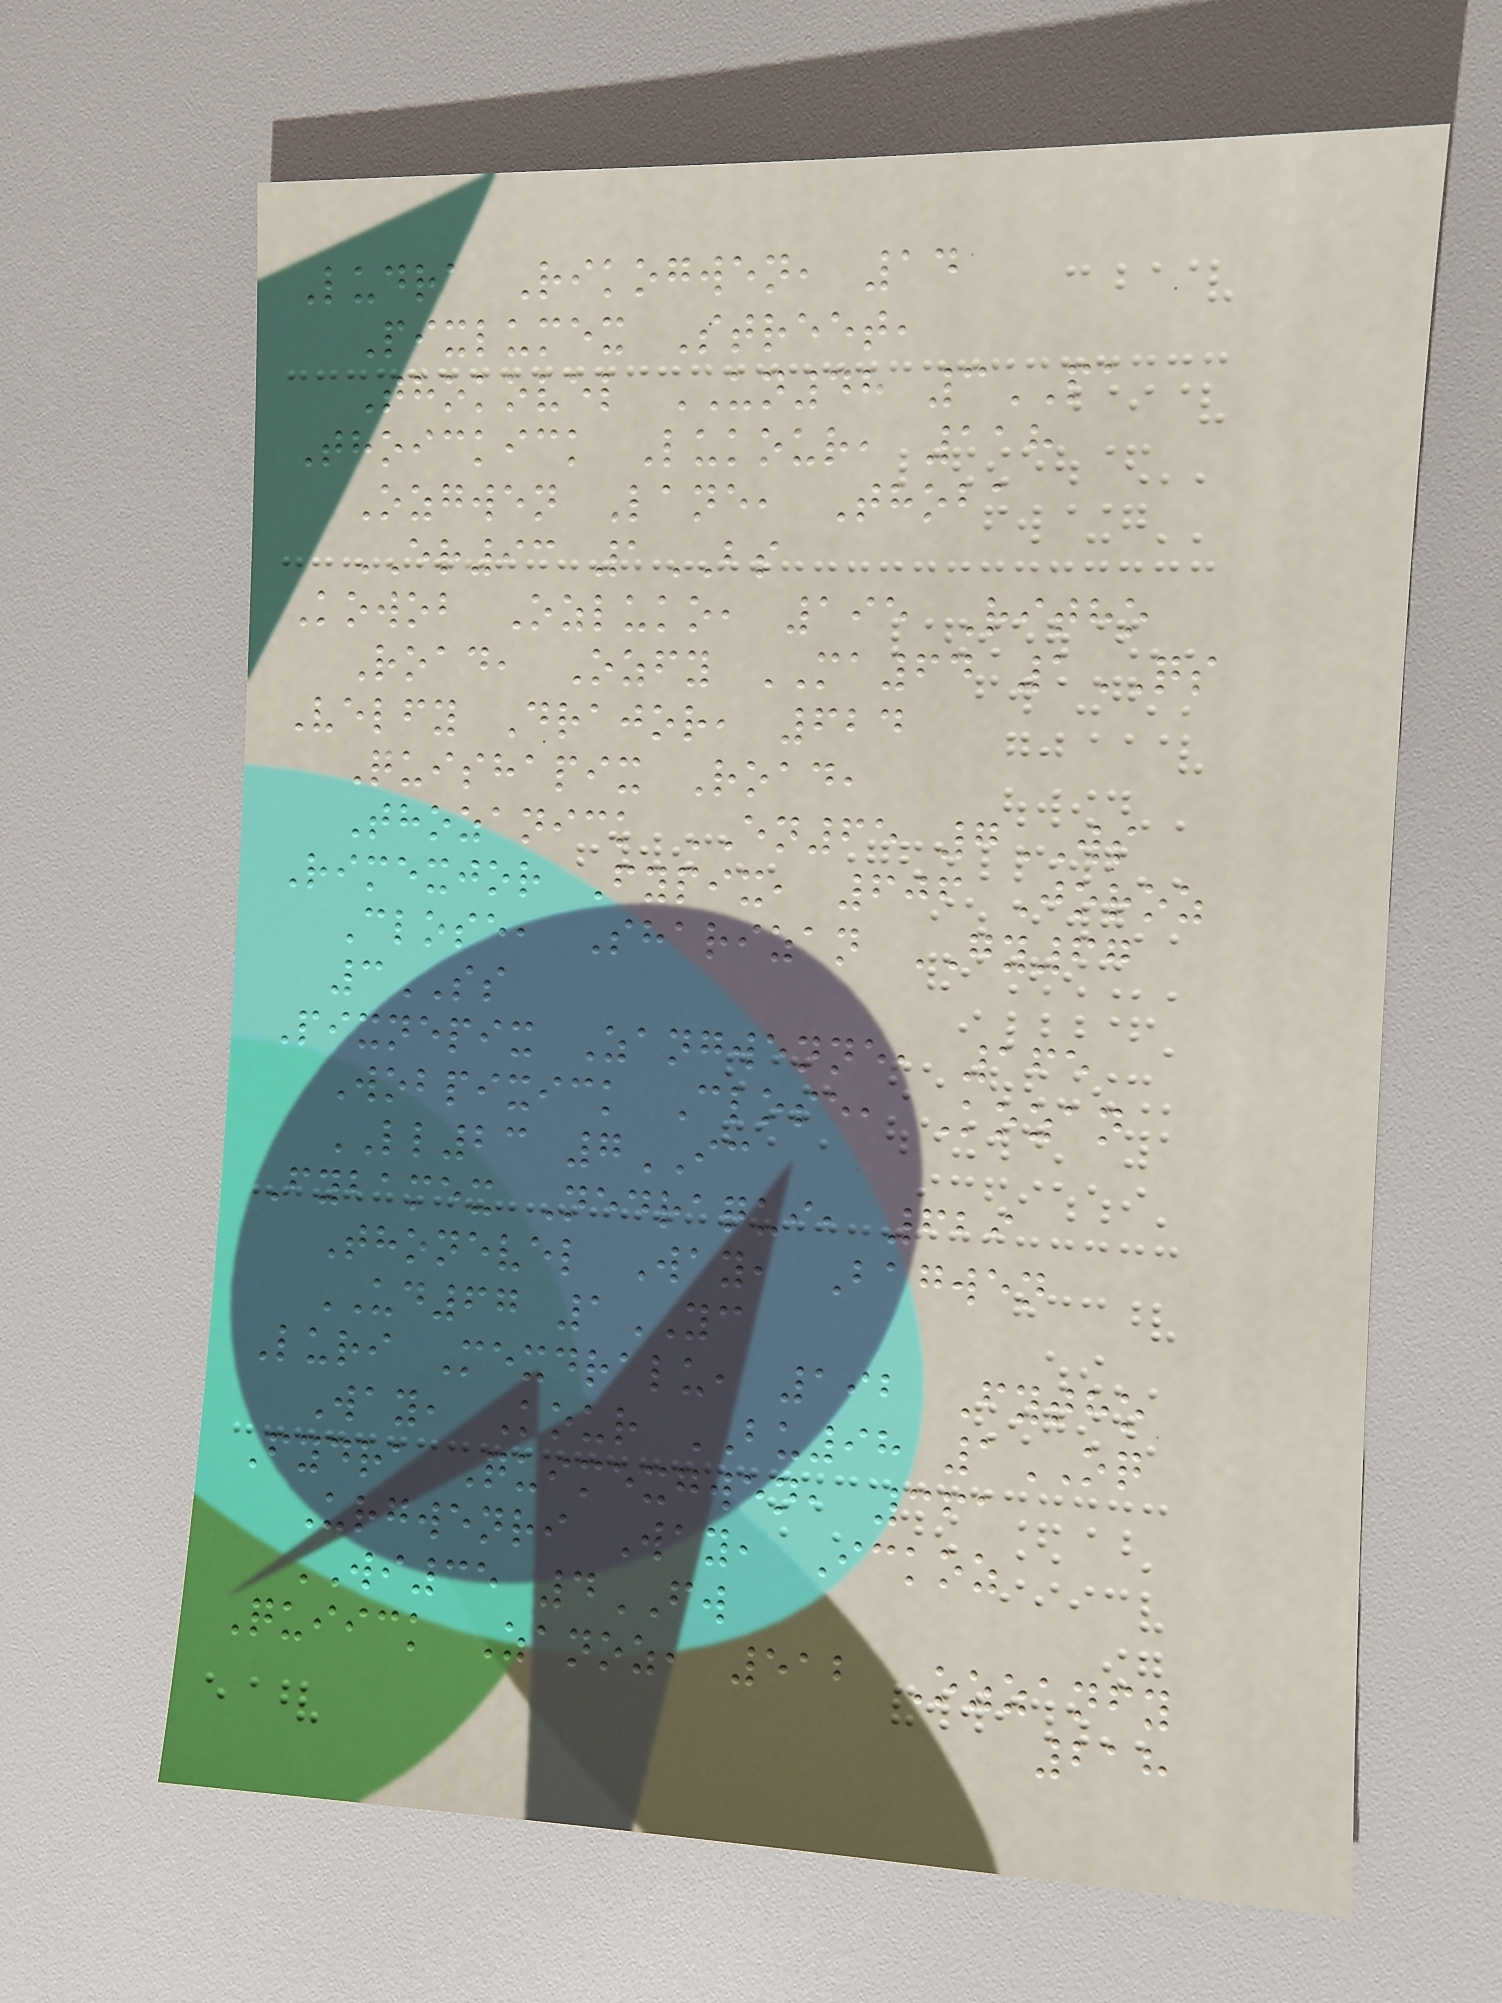Ludra Rikogwen, 14
Pixlumex Street,
Thokovel UN48 3PA
Thoickick Lukour, 118
Ozgwen Lane, Thoba
ER93 1BS
Kowob Ozluko, 195 Ritho
Road, Ozfy MA64 1QS
Velfy Drajor, 624
Quishapix Road,
Thozanick EN65 7WS
Rimexjor Fypix, 606 Joroz
Close, Sharizan GY67
3SS
Pixnepix Zangwenne, 165
Wobpixick Close, Kozan
LL23 7IC
Fybamex Nedraqui, 629
Thonevel Way, Bagwen
UD67 1YC
Luri Mexdralu, 192 Fytho
Way, Kour BU98 1OQ
Fydra Quimexgwen, 361
Urgwenri Way, Ickoz
WI35 4FW
Quiick Zanoz, 512 Ozzanfy
218
